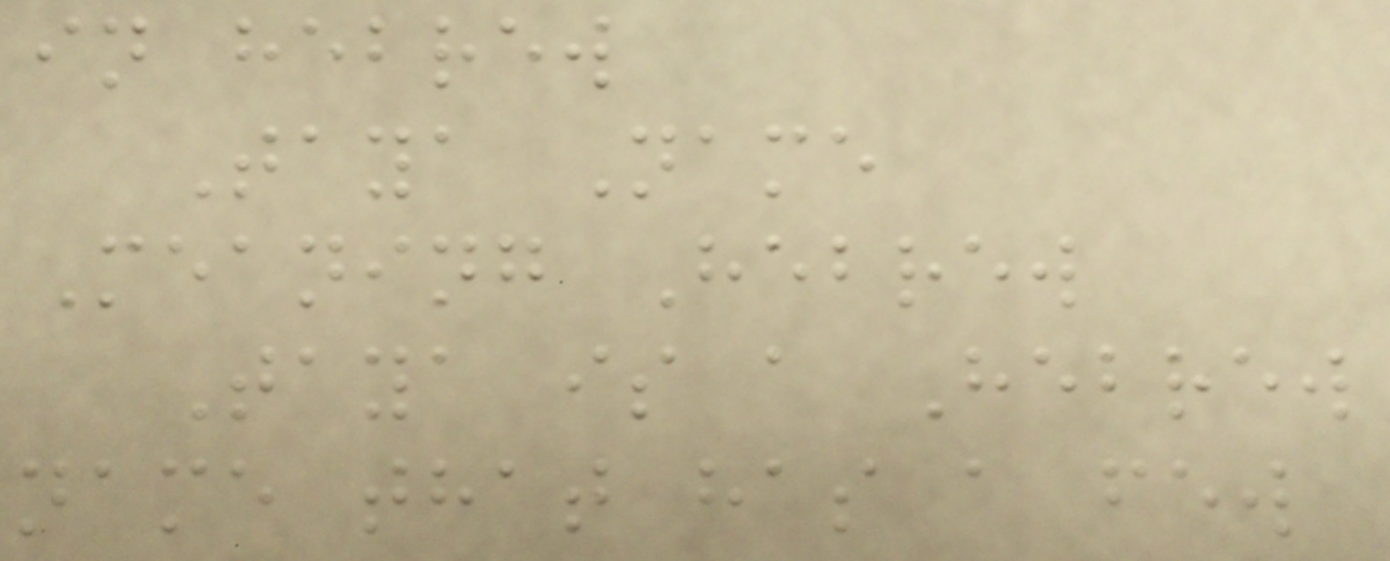in hebrew
Taya Name
Meaning Hebrew
Taya is a Hebrew
name that has a few
